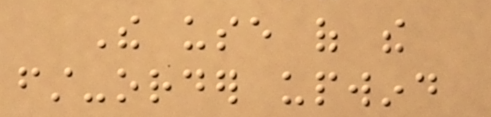The use of the
first-order upwind
